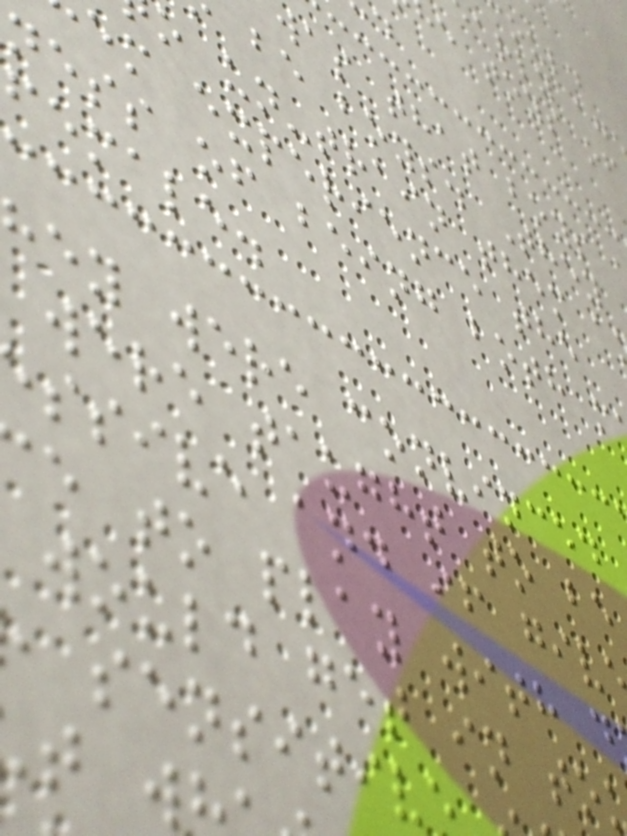e toys of
was that boys
be boys. They
o un-train them a
em experience the
ness of being both m
female.
ey were convinced
were taught to be
ssive and if giv
e to play with d
would get in to
sensitiv
